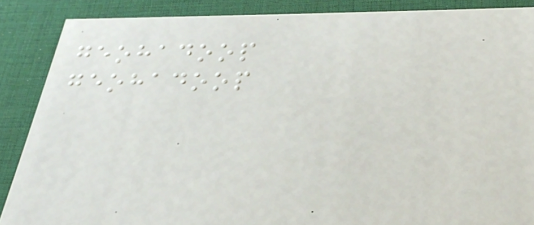geohadoop
geohadoop
